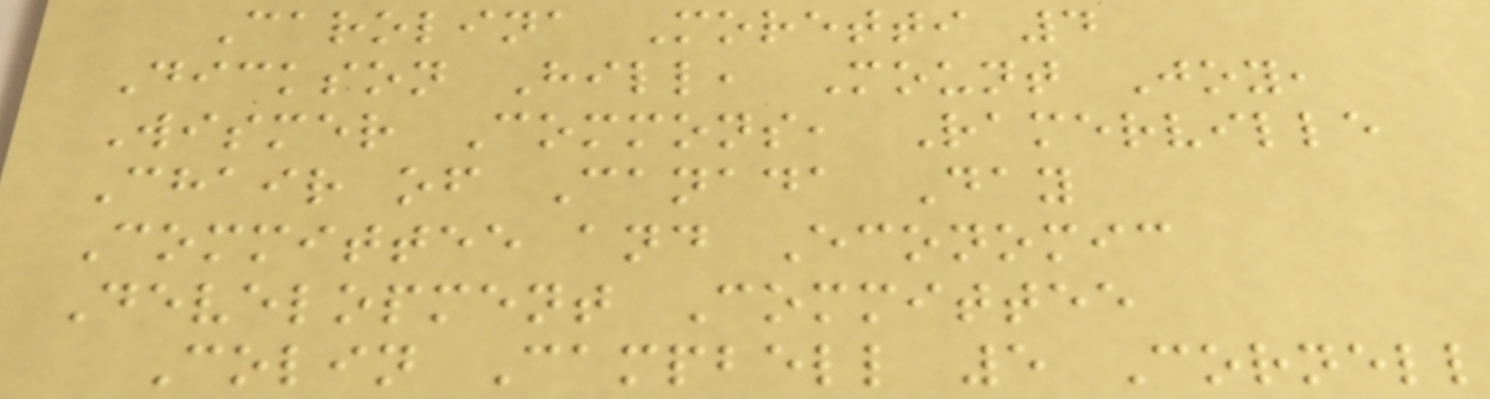Carolina Moretti 4
Dickson Hill, Mount Joy,
Wismer Commons, Ramerville
Chair of Canada Day
Committee and Economic
Development Committee
Colin Campbell 5 Cornell
